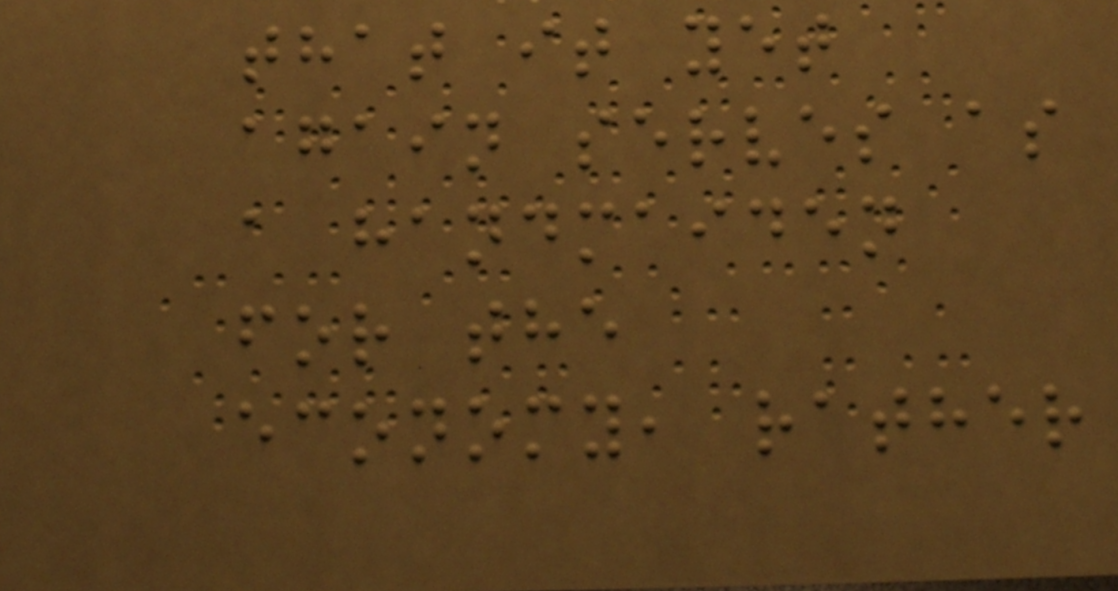that it yet
again serves as
a handmaiden
for the
economy, rather
